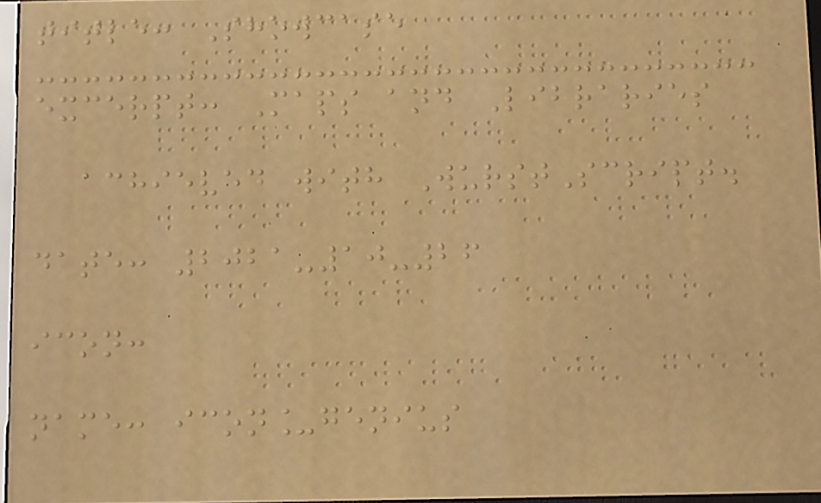title: Showcase
excerpt: Maps and Libraries
achieved with WurstScript.
date: 2021-10-26
icon:
name: icon_genius
